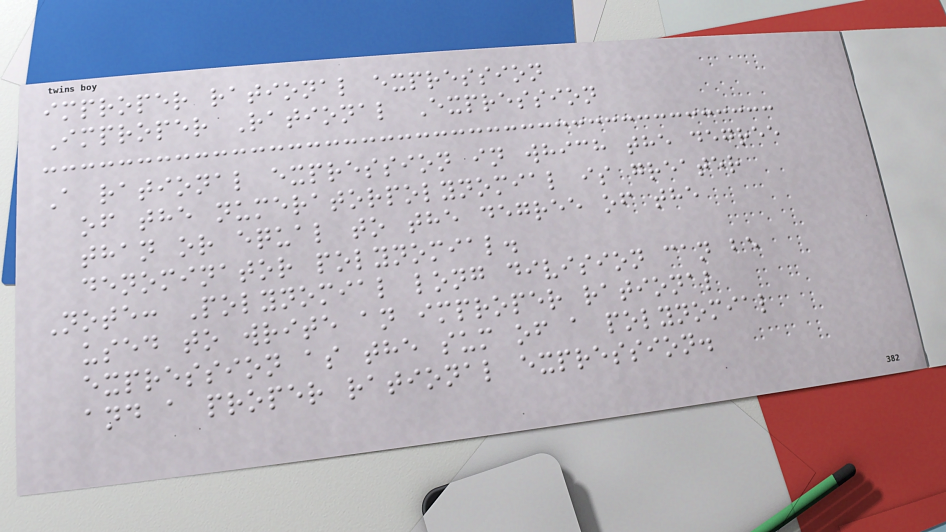improper rational expression
Improper Rational Expression
A rational expression in which the degree
of the numeratorpolynomial is greater
than or equal to the degree of the
denominator polynomial.
Note: Polynomial long division can be
used to write an improper rational
expression as the sum of a polynomial
and a proper rational expression.
